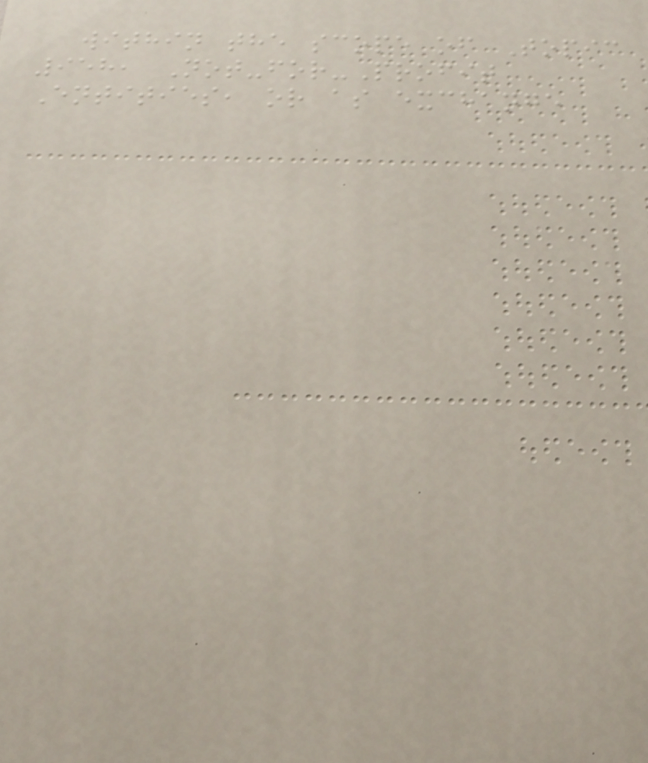within the scope of Topic
958, Not-for-Profit
Entities, or as exchange
